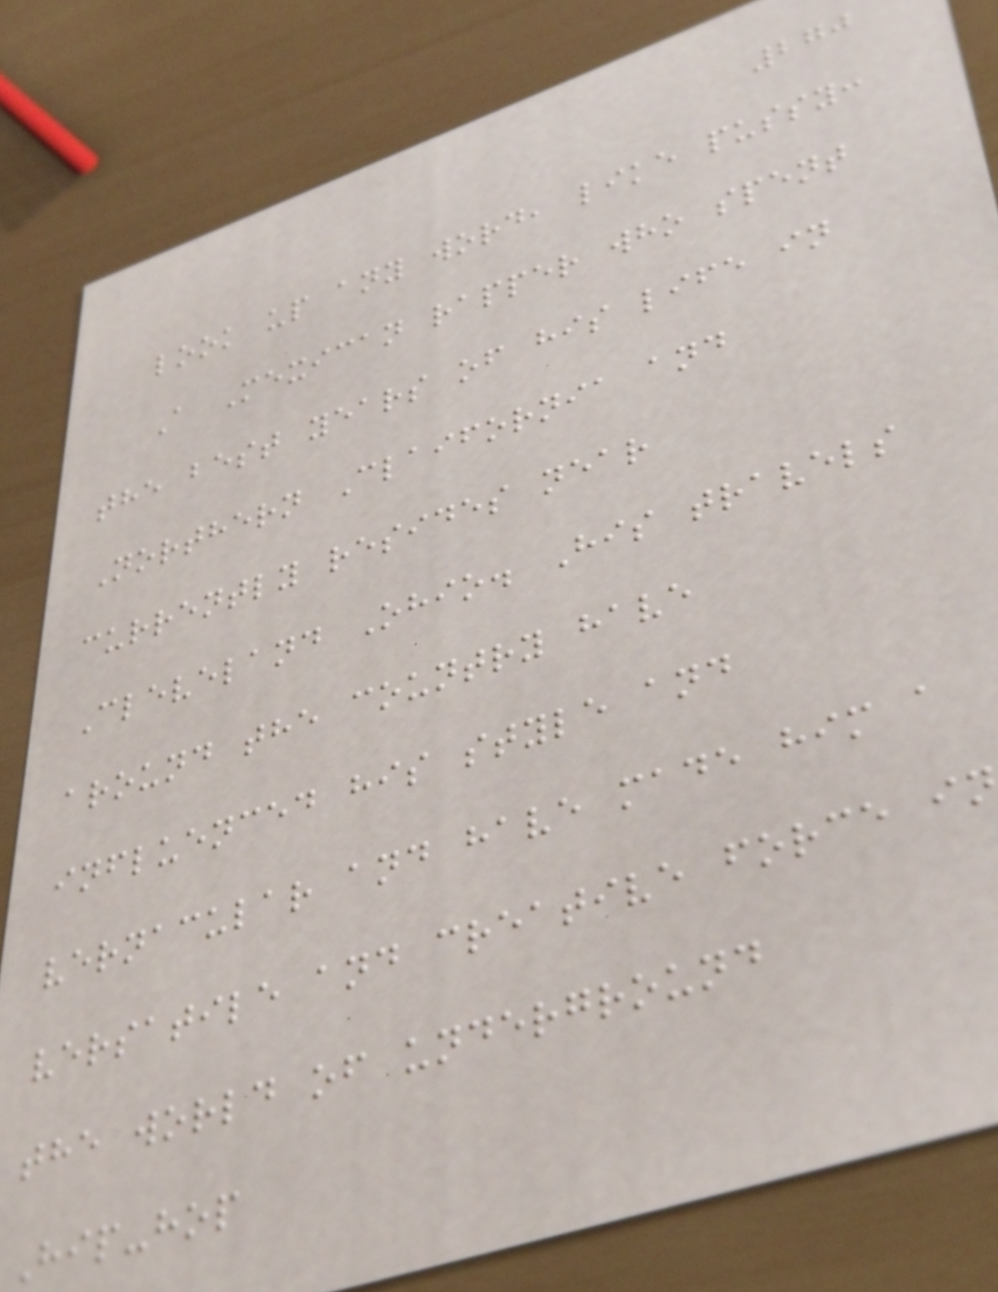270
look up any word, like pussy:
A Mexican rapper who spent
the best years of his life in
Northern Claifornia and
currently resides near
Cleveland Ohio. His travels
around the country have
influenced his style and
vernacular and have made him a
versatile and creative force in
the world of underground
Hip-hop
